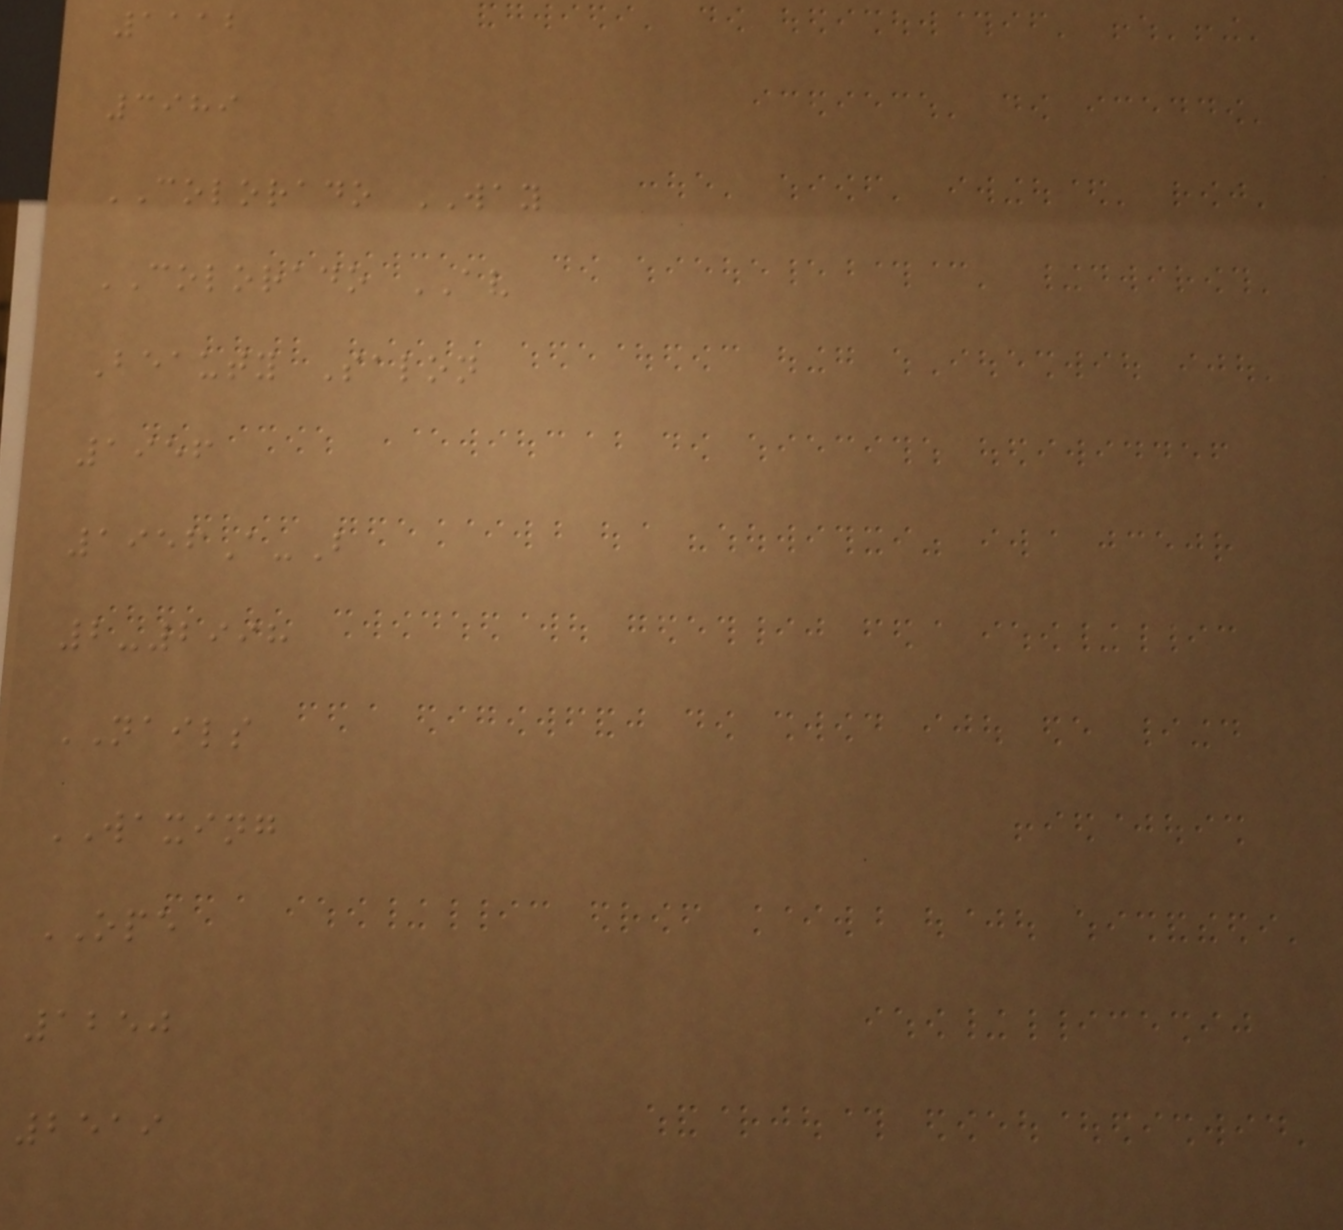1112
3989
COLORADO WAY
COLORADO AV
Beauty Salon
1956
1956A-B
2-2998
NAILS
WAXING
OPE
1250
2519
